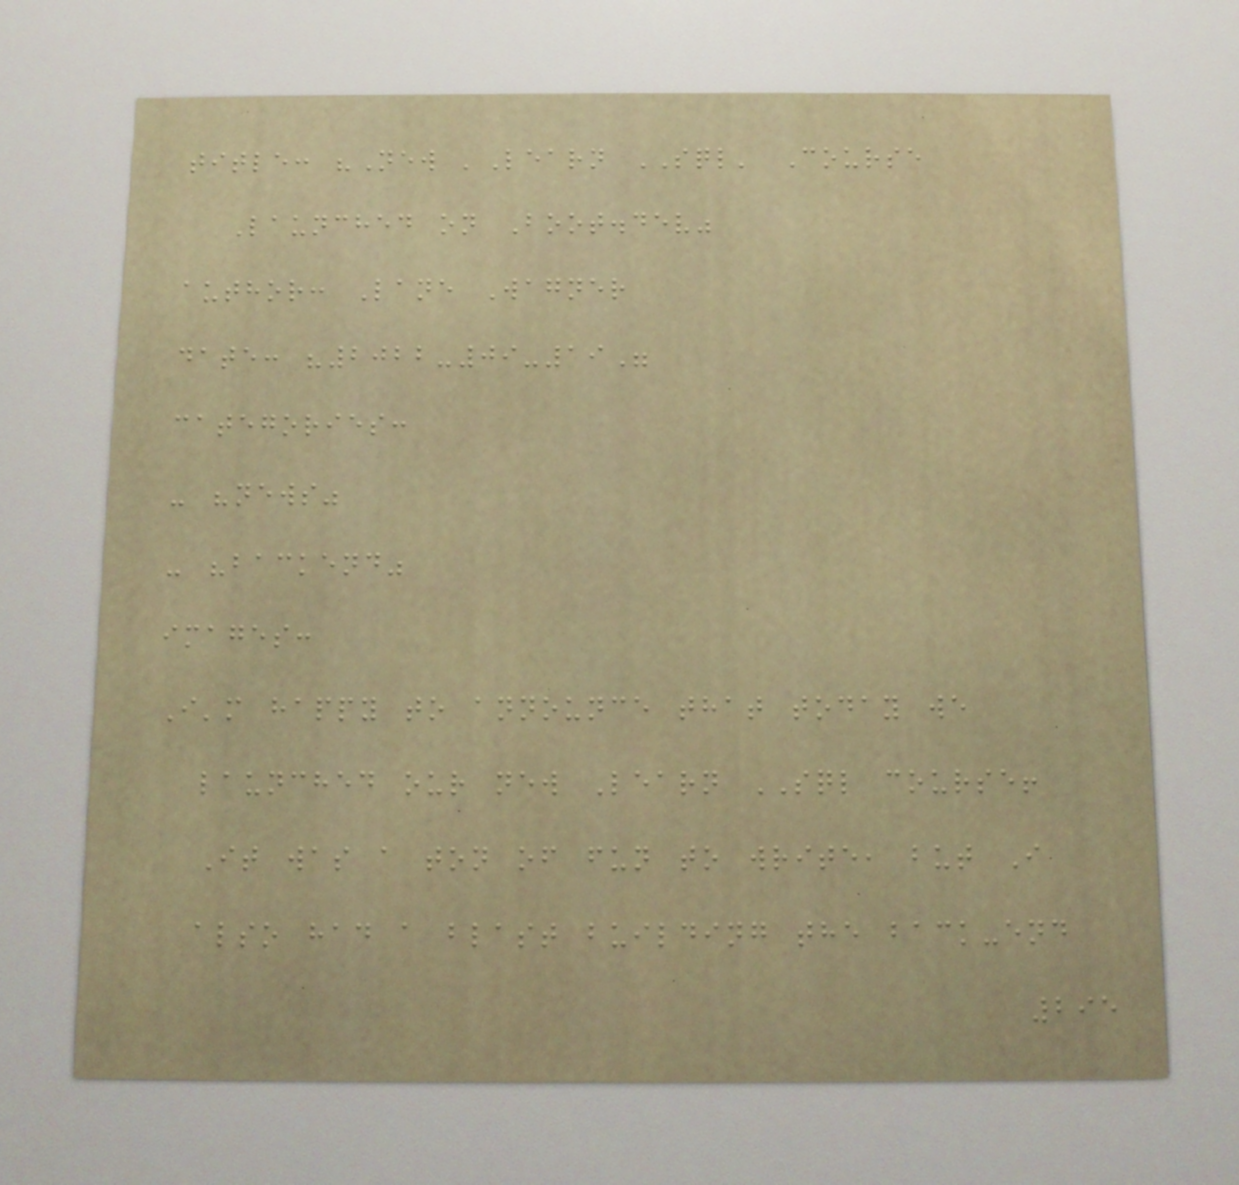title: "New 'Learn SQL' Course
Launched on Boot.dev"
author: Lane Wagner
date: "2022-09-19"
categories:
- "news"
- "backend"
images:
I'm happy to announce that today we
launched our new Learn SQL course!
It was a ton of fun to write, but I
also had a blast building the back-end
295
